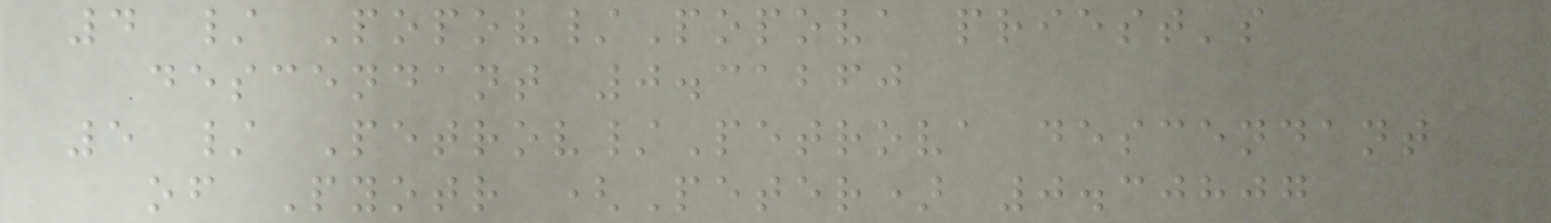4 / Popov/Popova priest's
descendant 0.31260
5 / Petrov/Petrova descendant
of Pyotr (Peter) 0.30807
